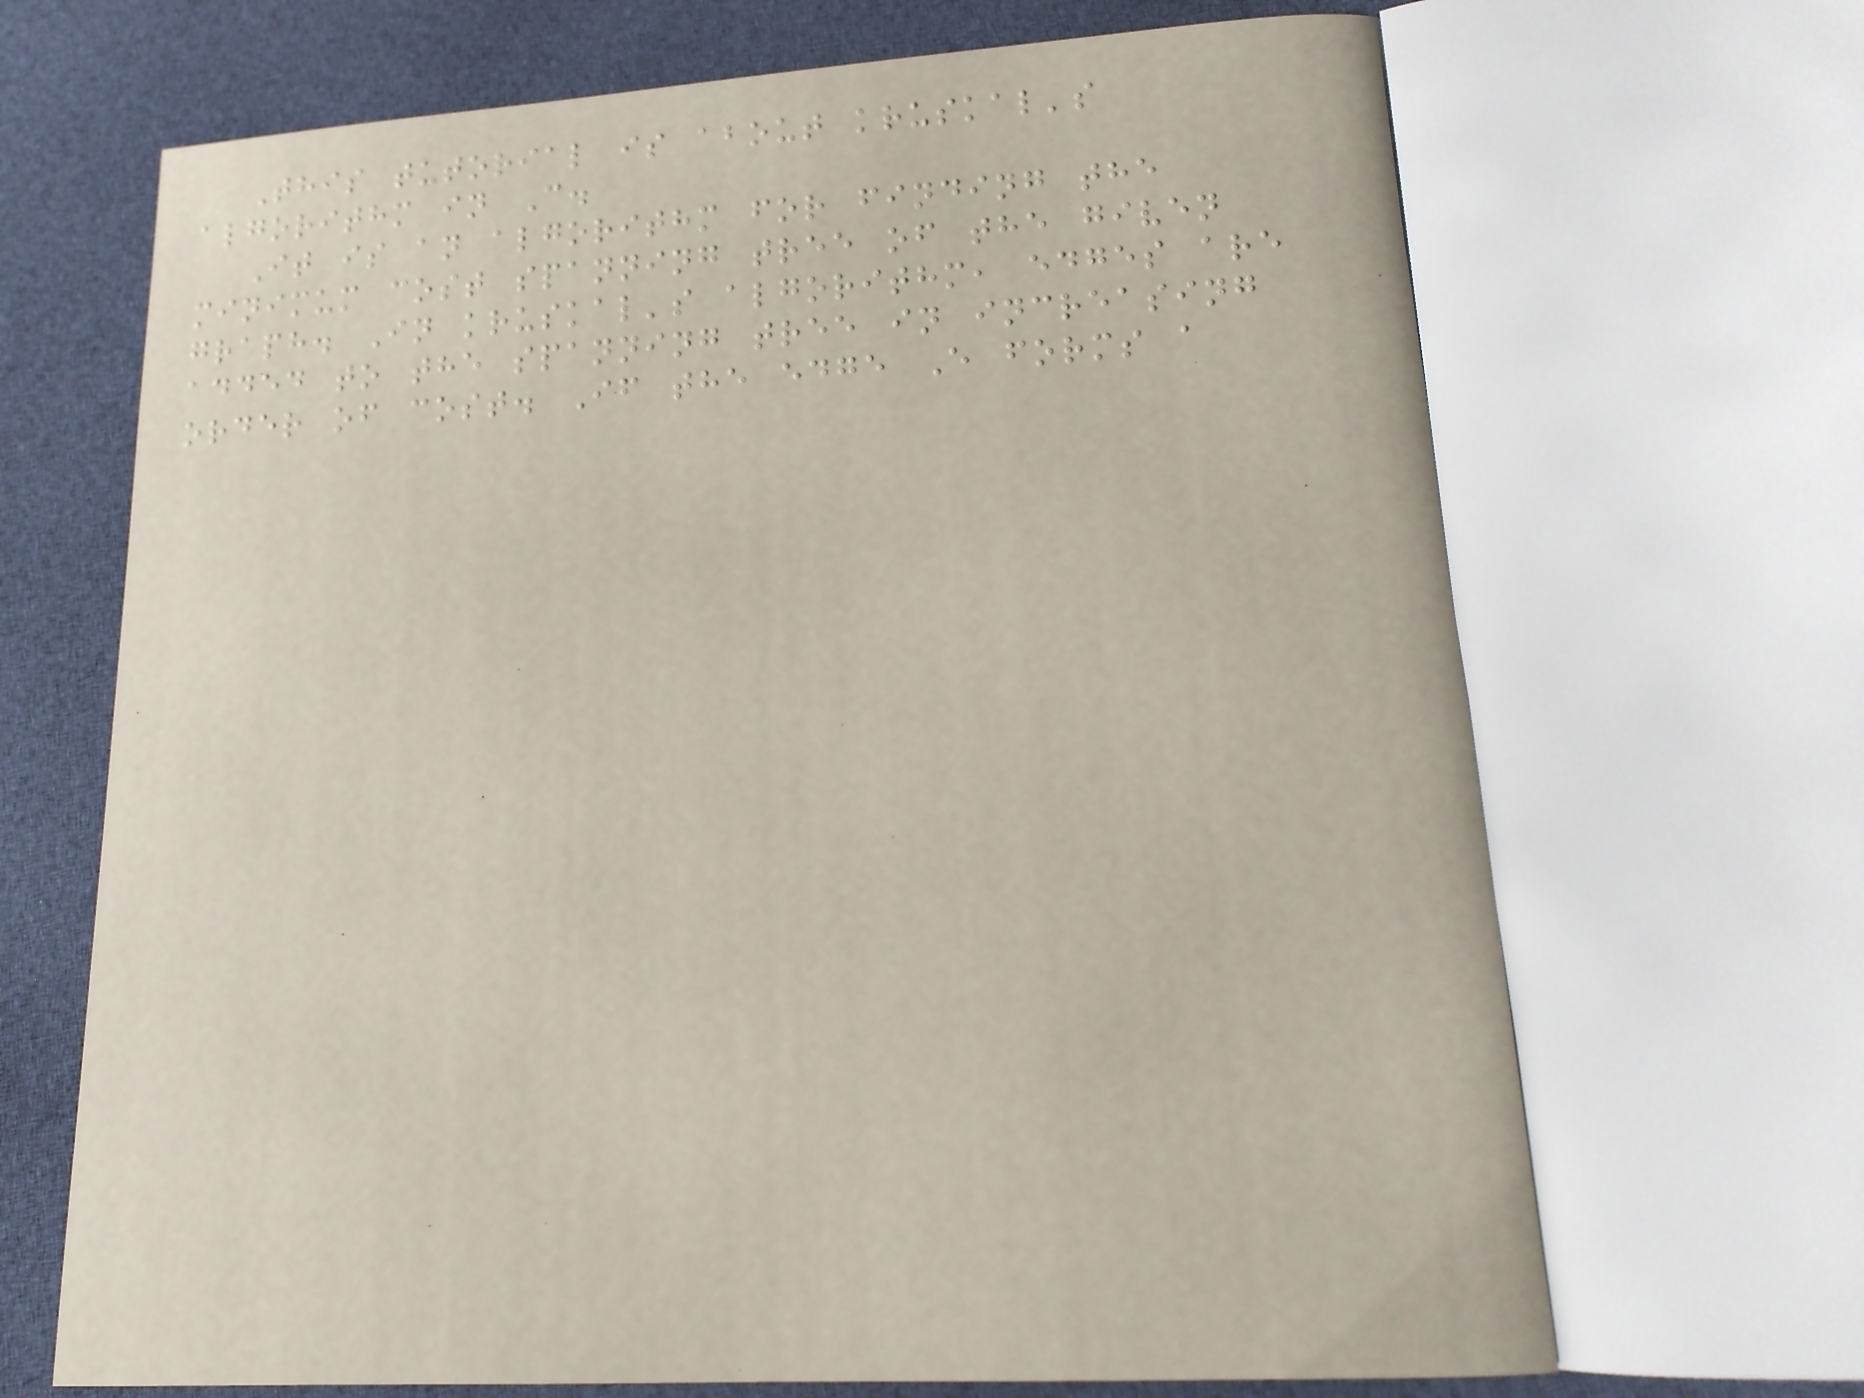This tutorial is about kruskal's
algorithm in C.
It is an algorithm for finding the
minimum cost spanning tree of the given
graph. In kruskal's algorithm, edges are
added to the spanning tree in increasing
order of cost. If the edge E forms a
